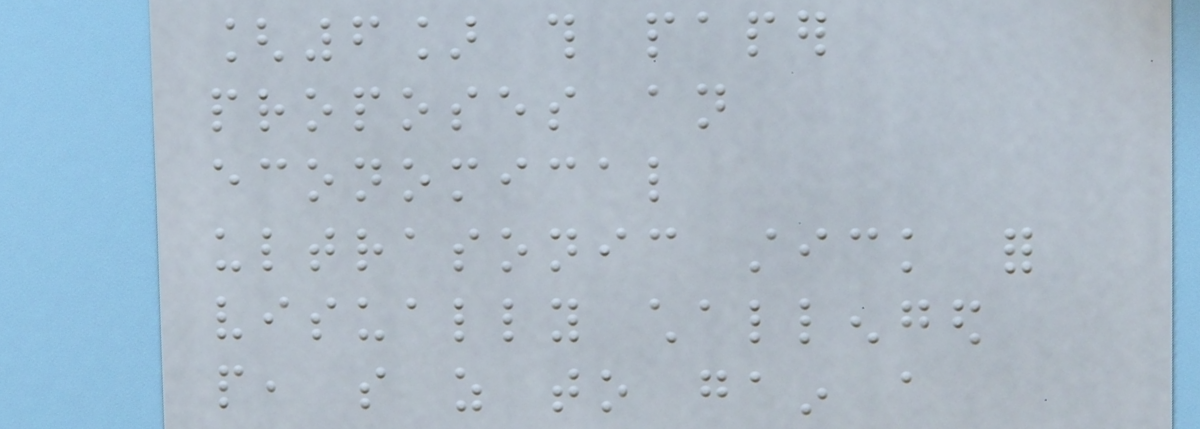[6] this paper
proposes an
economical
ultrasonic stick for
visually challenged
people, so as to gain a
